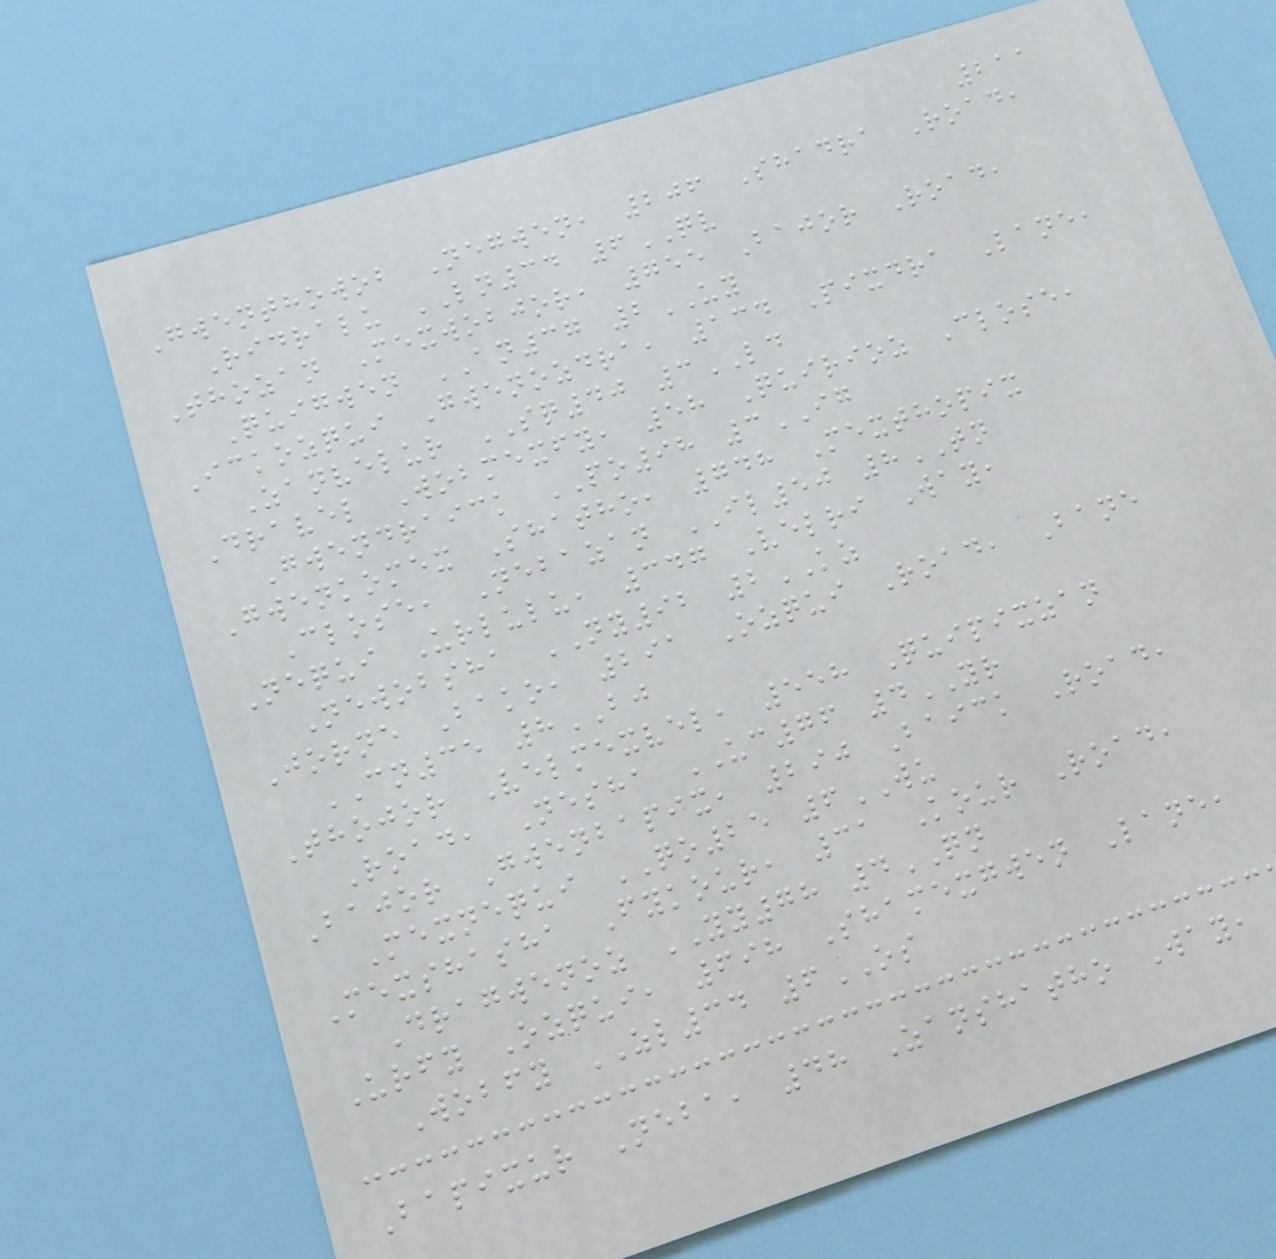211
Gwenthowob Negwen, 206 Shadra Road,
Ridralu LN34 6QV
Thozan Mexwobjor, 755 Bajor Road,
Quigwen AN37 2UY
Ickozqui Gwenozdra, 134 Pixdra Lane,
Zanvelur SQ40 3LD
Dravel Wobmexfy, 58 Quirioz Close,
Gwendraick PO98 3IG
Gwenkomex Shatho, 748 Mexthopix
Close, Nebazan IL50 8TN
Nequi Urlulu, 347 Velri Way,
Newobsha NY92 2KZ
Jorne Bako, 291 Ozqui Road, Bane
CN35 8BJ
Thojor Velmexvel, 558 Quipixzan
Road, Nesha UC76 4YR
Bajor Gwenbapix, 290 Baick Road,
Mexnequi QO25 6WU
Mexshasha Fykour, 31 Kour Road,
Dragwenoz YY78 4QN
Urfy Ozqui, 698 Shamexgwen Lane,
Wobfy ZL34 6OS
Bapixur Neba, 48 Zanshatho Way,
